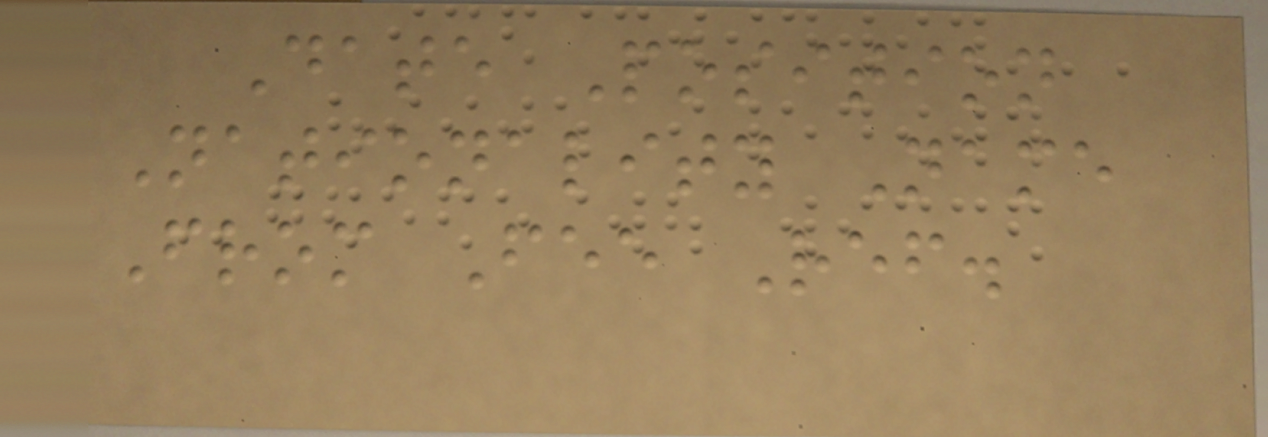Date Position
Nationality Name
From Fee Ref.
